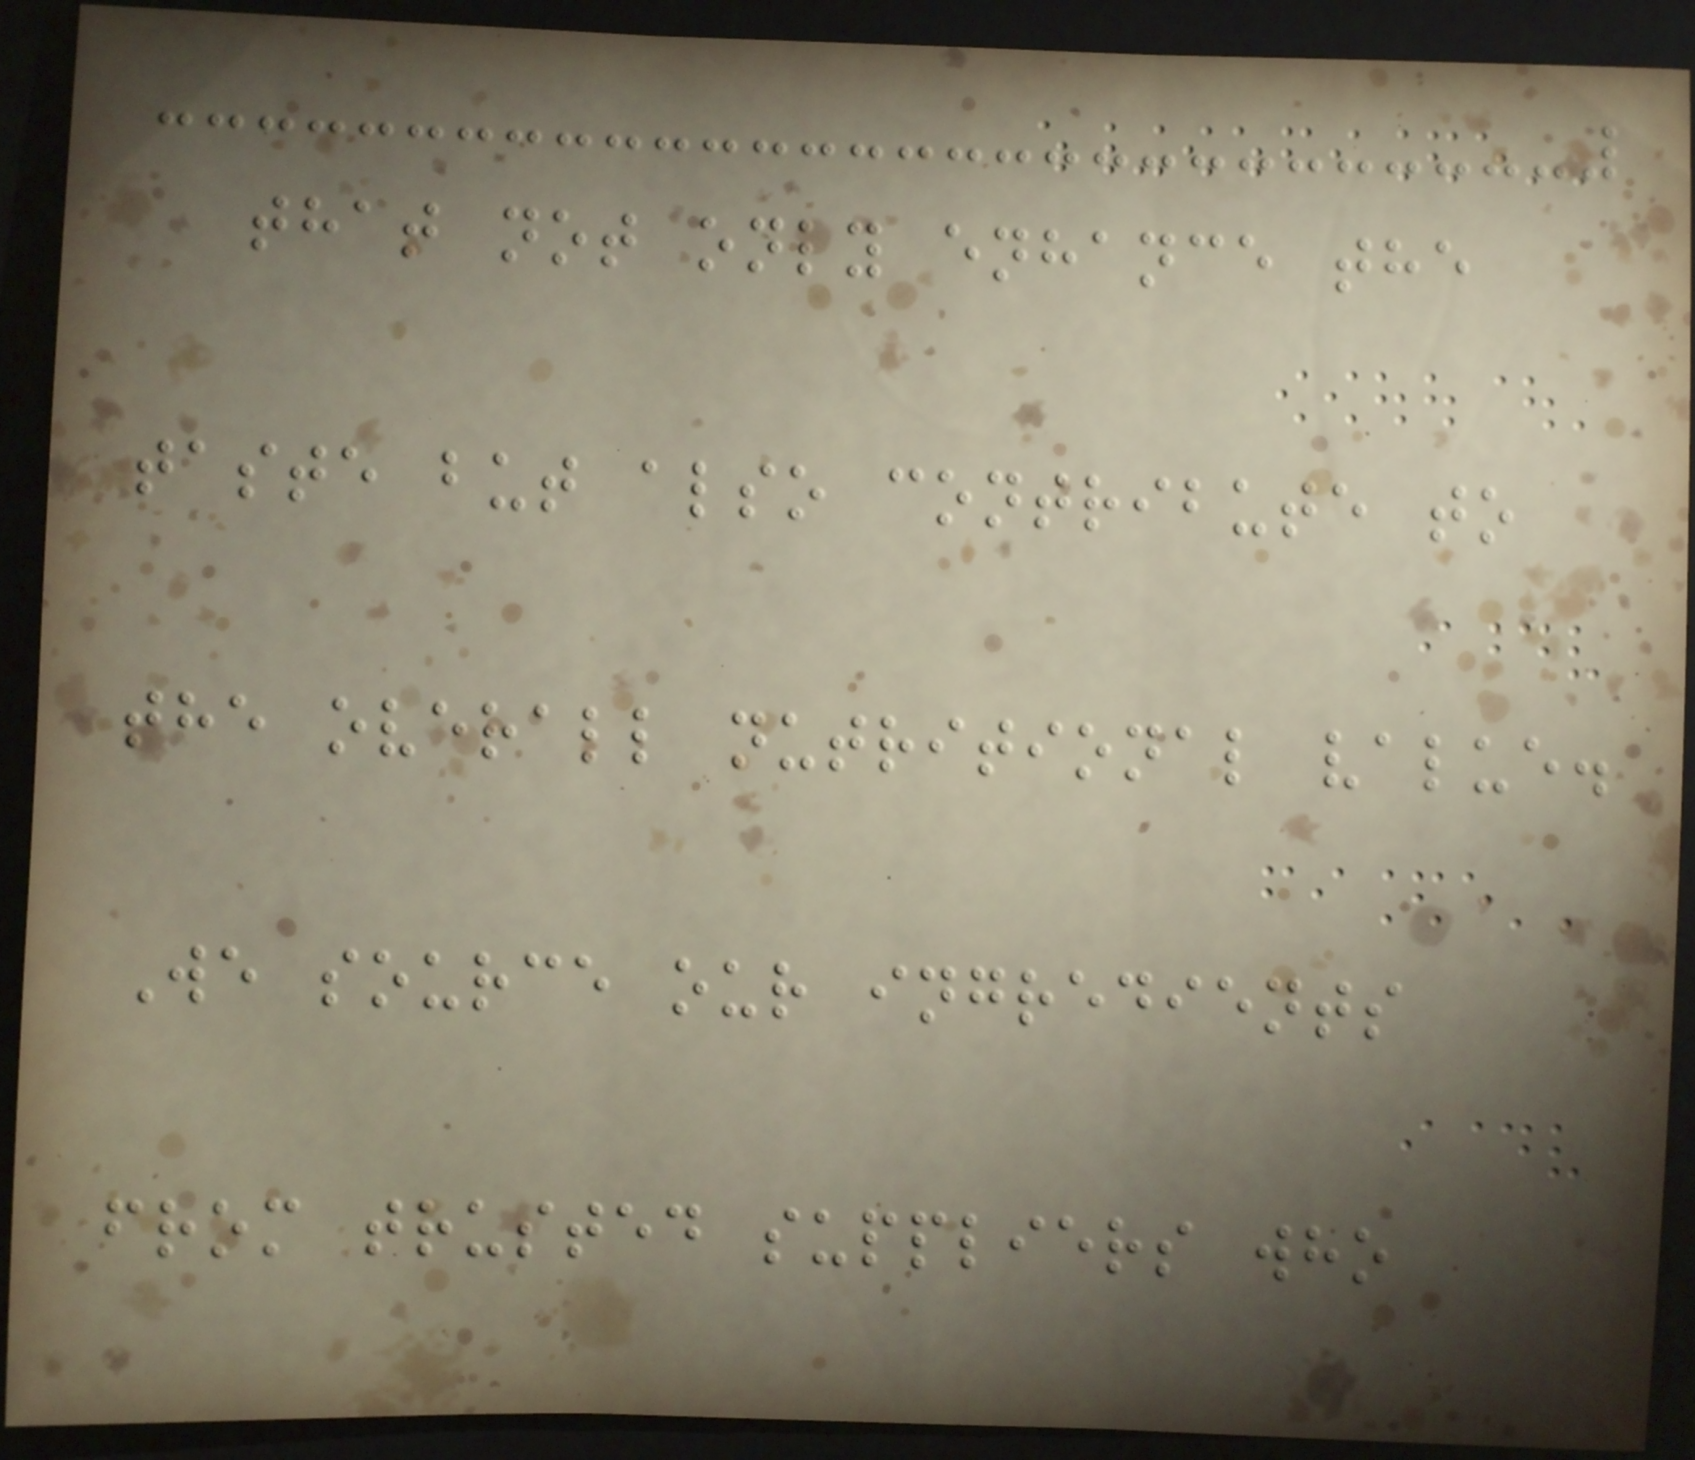that not only enhance the
taste but also contribute to
the overall nutritional value.
We source our ingredients
from trusted suppliers who
